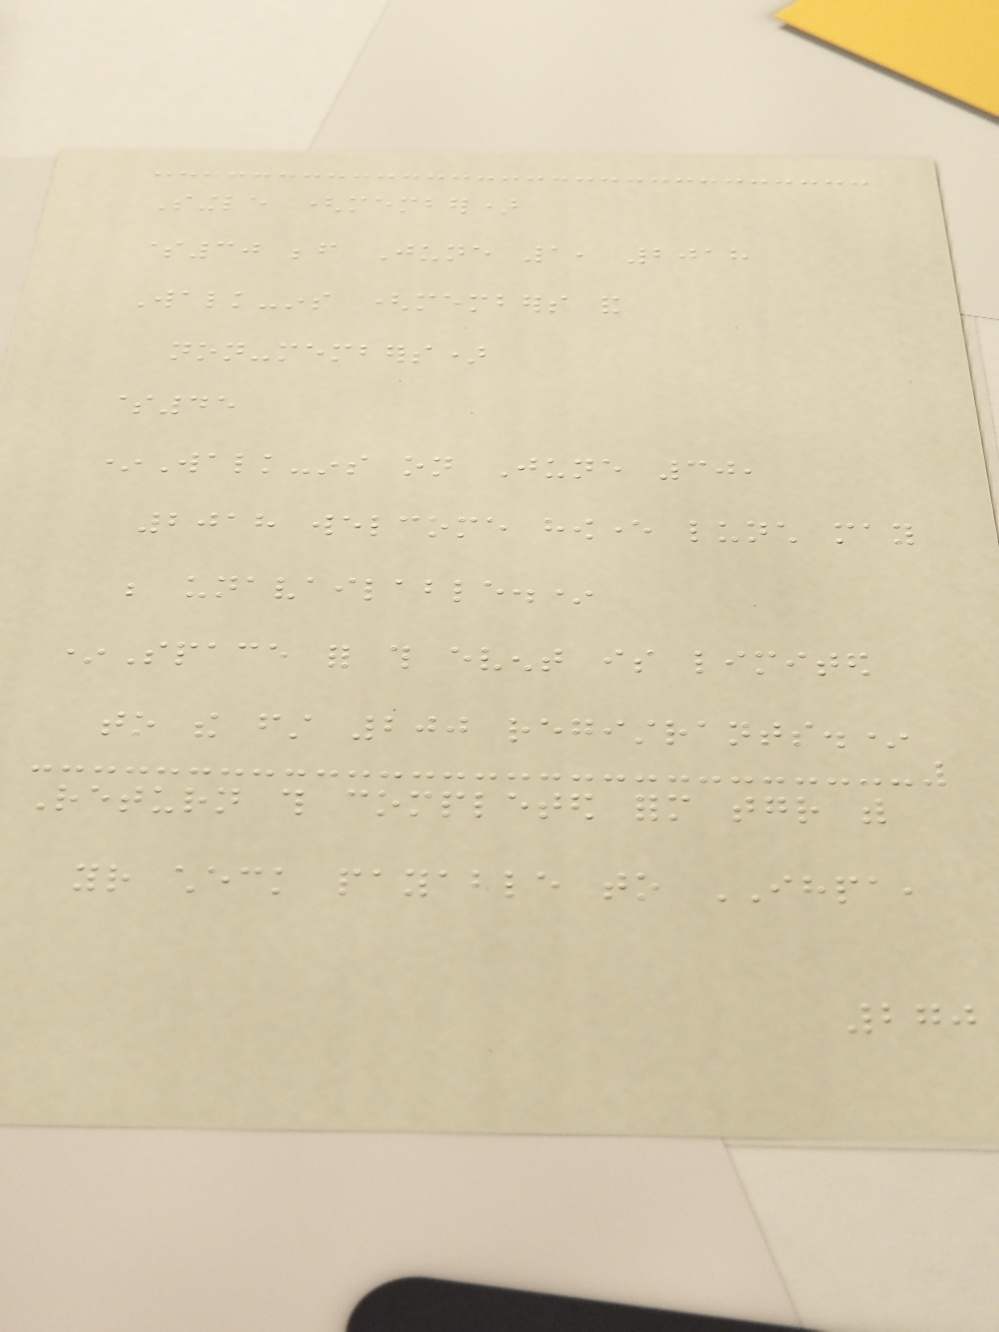Single (member)
$30 before June 1, 2018
Walk-ins (members and
non-members)
$45
*Walk-ins on June 30,
2018 welcome however lunch may
be unavailable.*
*Space for this event is limited
to the first 200 registrants.*
Return this completed form together with
your check payable to IHPA,
270
